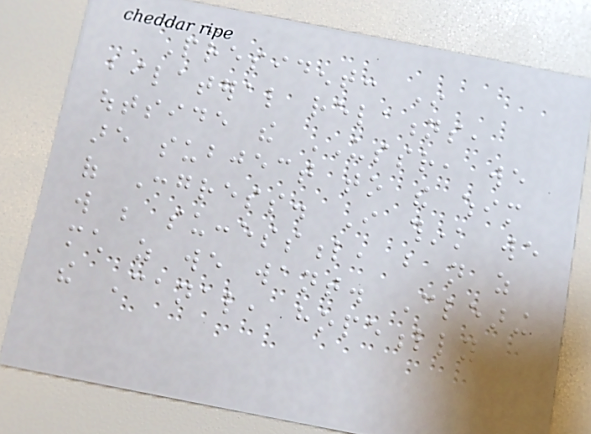President: In
bilateral relations,
outside the USSR, we
are subject to the whim
of Congress. I think we
will be successful, but not as
much as we want. Clearing
the Canal, hopefully
